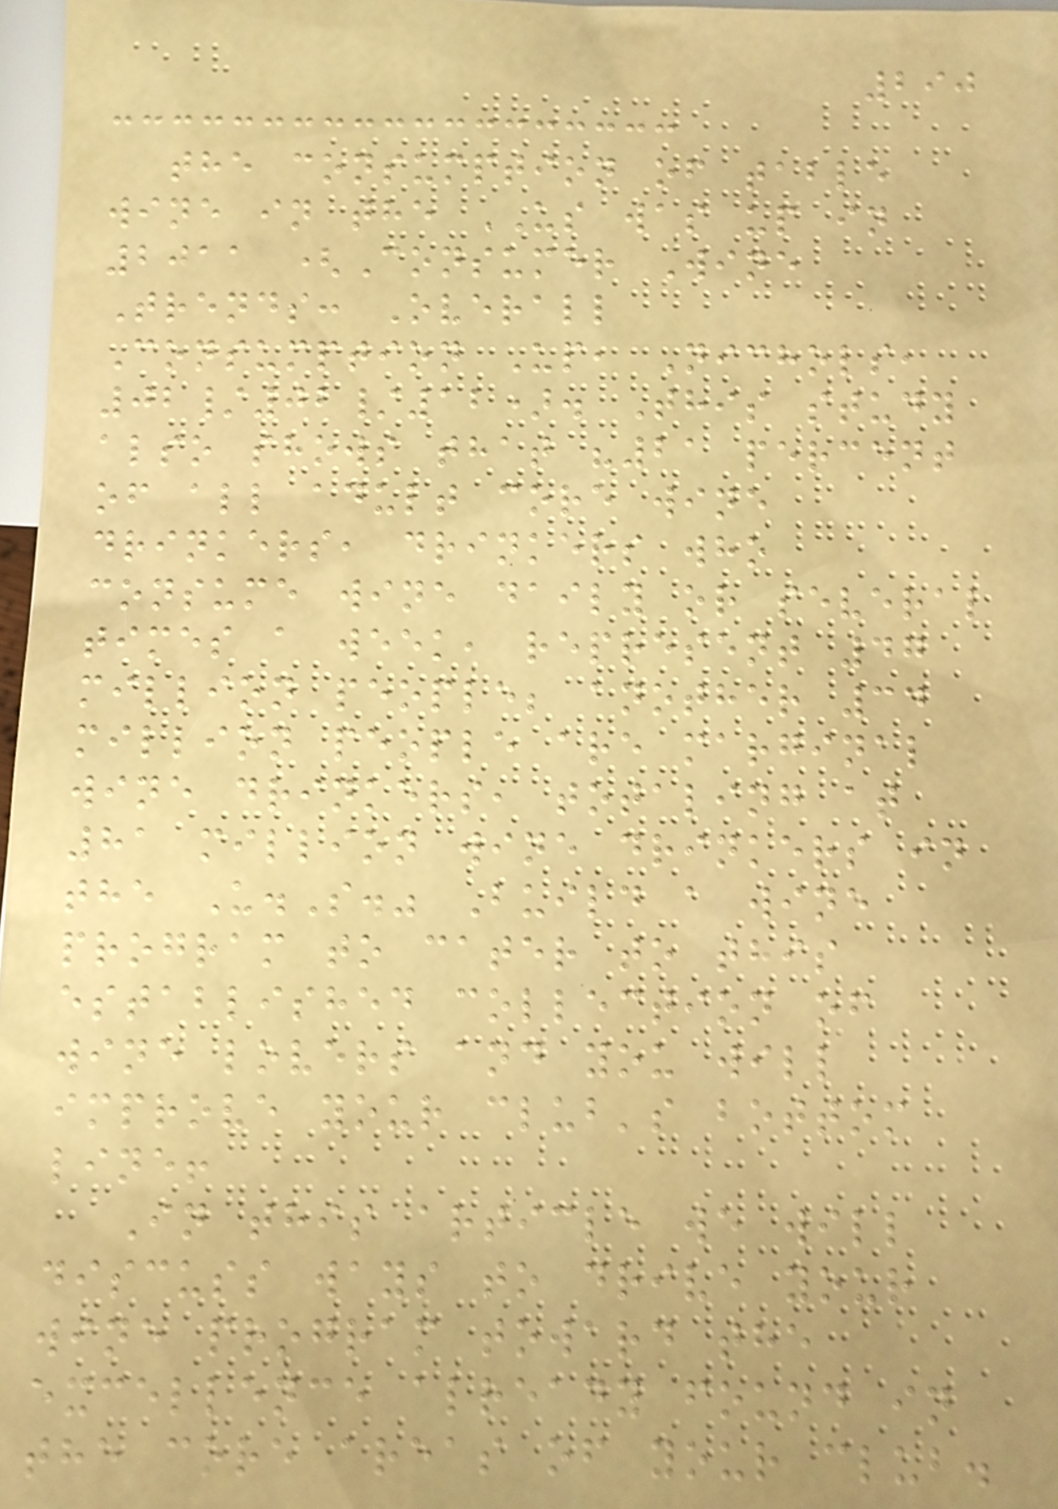290
the consumption of table
wine in the US was up in
2011 (Consumer Wine
Trends: Overall
Consumption Up, Nichols,
02/02/12). This study
also shows that "21 percent
of all adult core wine
drinkers, drinkers who
consume wine daily or several
times a week, represent 47
million people; another 34
million people are marginal
wine drinkers, totaling at
81 million wine drinkers in
the U.S." Build a wine
program to cater to this
established collection of
wine lovers and you will
improve your club's bottom
line!
In this article we will
discuss ways to drive your
wine program toward the
excellence already found in
the core areas of your club.
